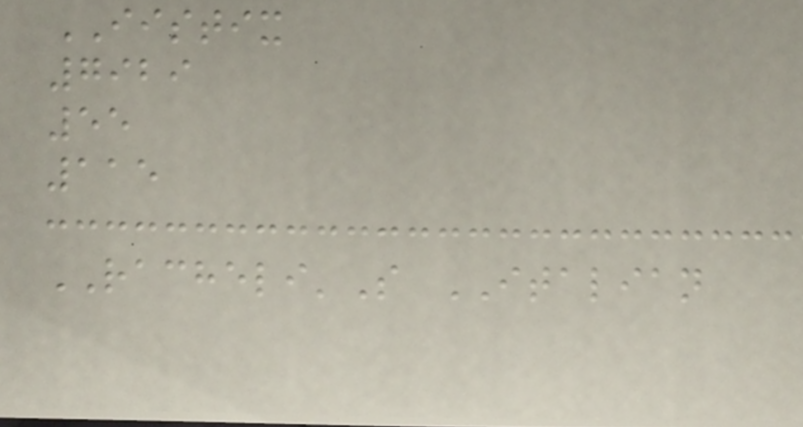IISTIX
7929
55
115
RACHELI'S ITALIAN
